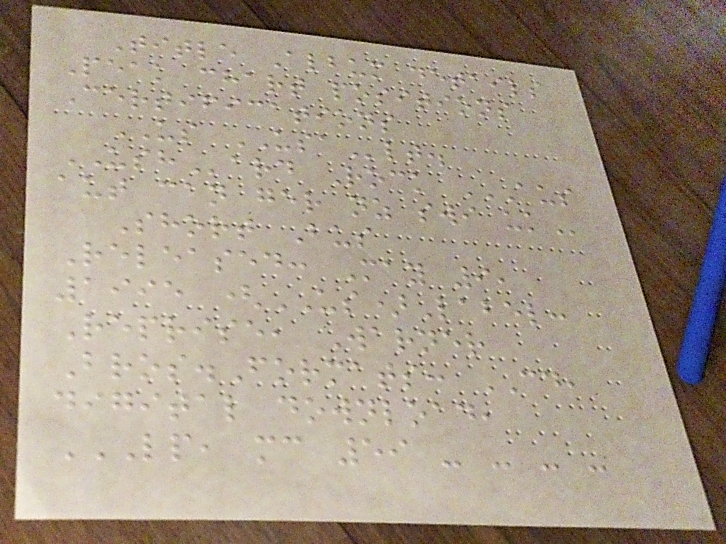Title Album details
Peak chart positions
Certifications
US USAlt.
USHard Rock AUS
AUT CAN GER NZ SWI UK
Short Bus
Released: May 9,
1995 (US)Label:
Reprise, Warner
Bros.Formats: CD,
digital download,
LP, MC 59 - - - -
